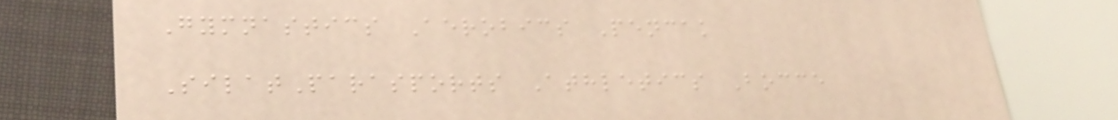Gymnastics Aerobics Pencak
SilatParasports Athletics Bocce
